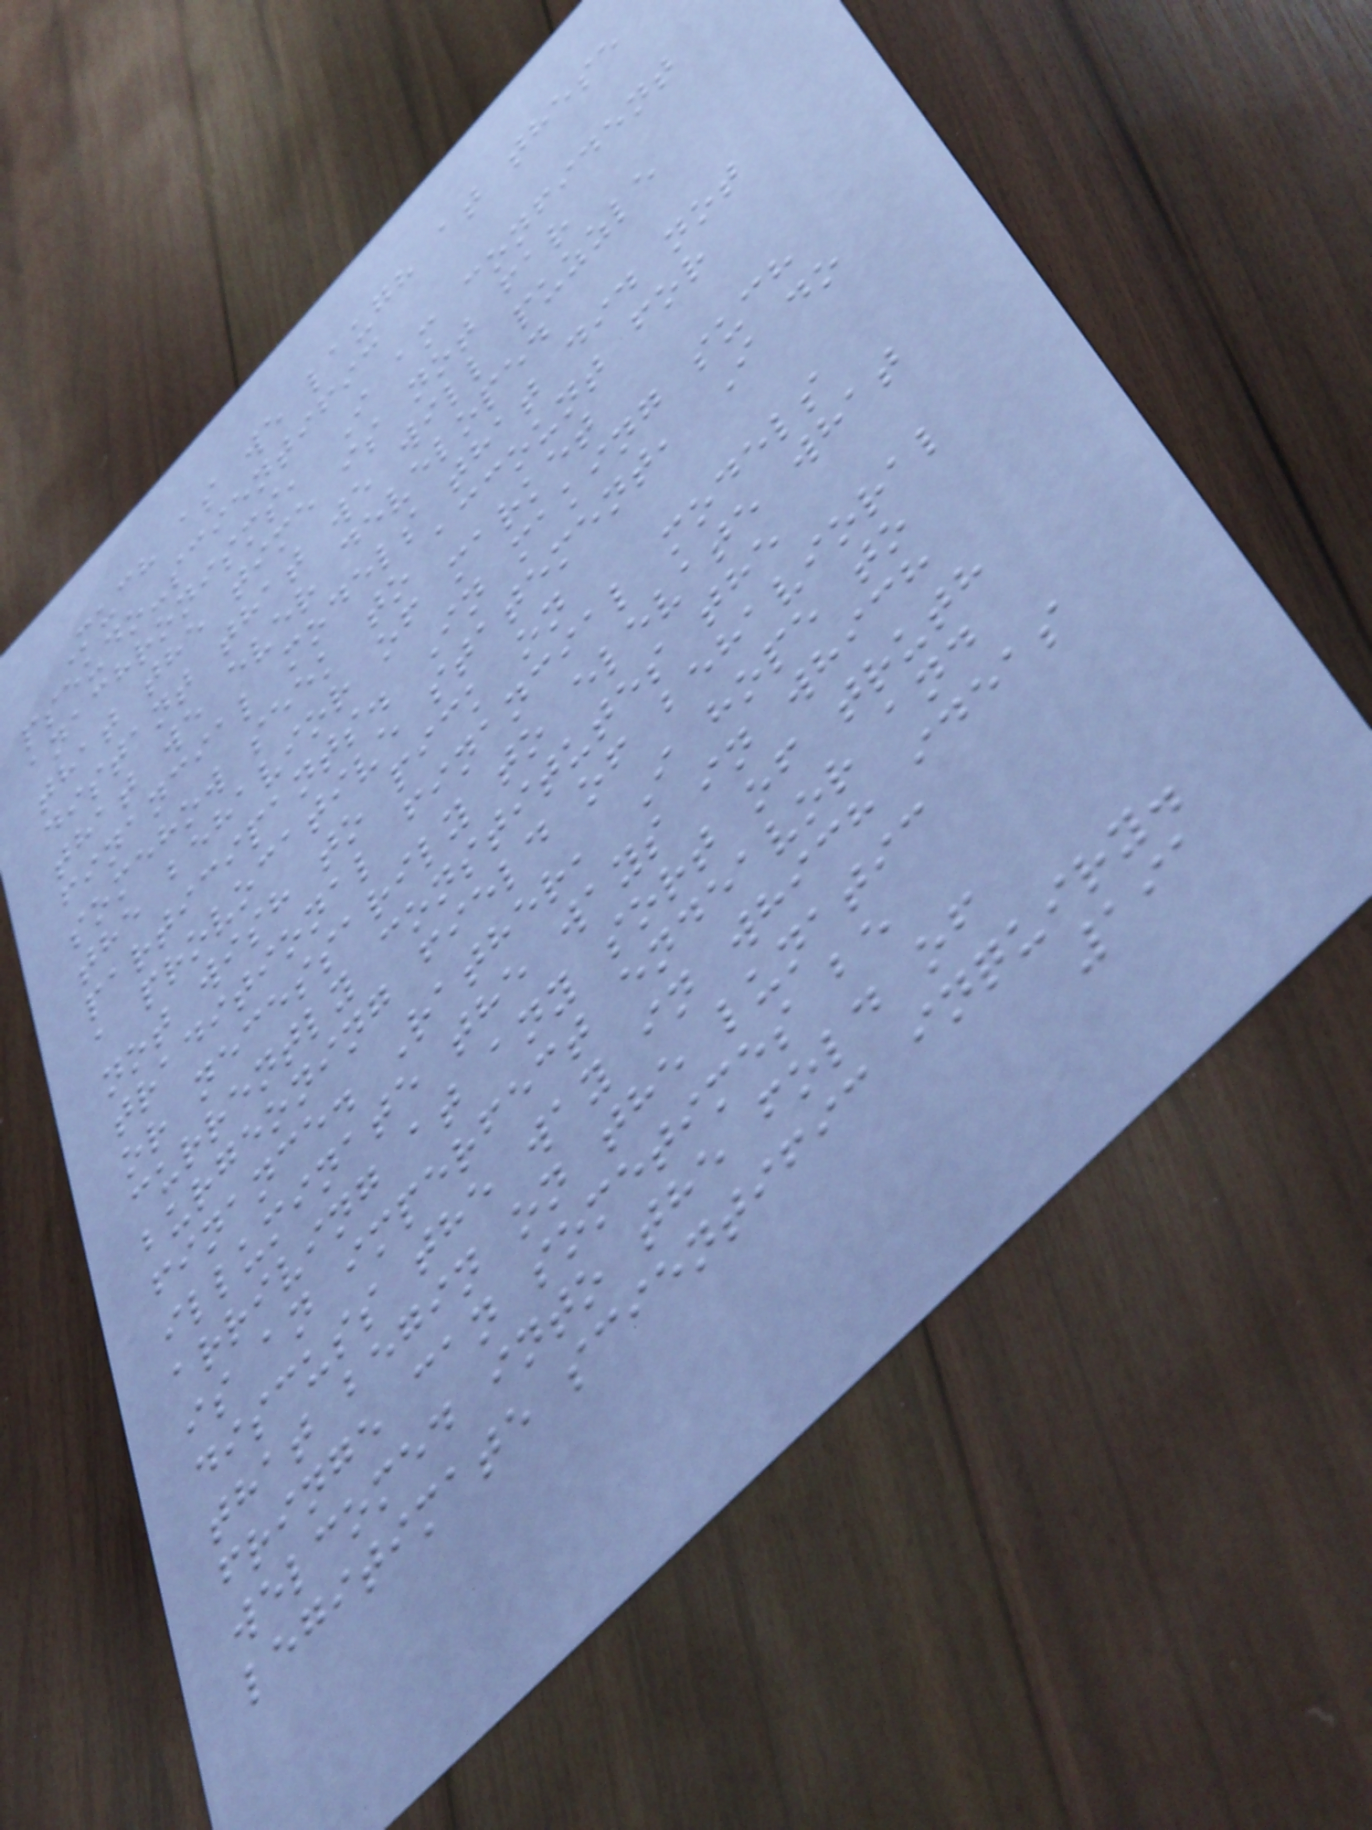Much as we laugh at these
pseudo-scientific
anachronisms, I am confident
that the time is not far
distant that we will puzzle
that we ever developed
financial models that did not
somehow seek to account for
the behavior of market
participants. In making such
a provocative statement, I do
not wish to pick on
traditional financial models
or necessarily to elevate what
currently constitutes the
burgeoning field of behavioral
finance. Rather, I hope to
illuminate the ways in which
arriving at any sort of truth
is an imperfect endeavor and
discuss the way in which ideas
that begin on the lunatic
fringe can sometimes be
welcomed into the fold of
legitimate scientific inquiry.
191
